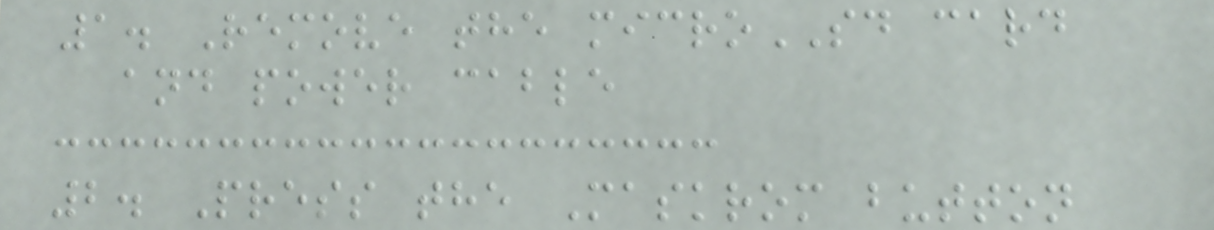1. Remove the microSD card
and power cable
2. Press the Maskrom button
